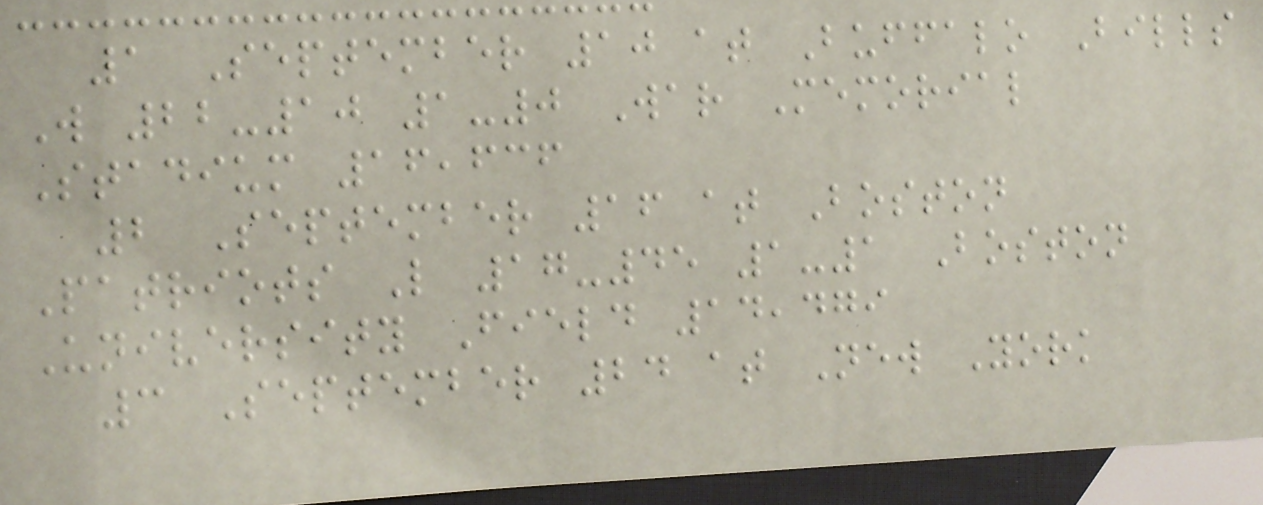1 September 10 at Buffalo Bills
W 22-10 1-0 War Memorial
Stadium 16,636
2 September 16 at Boston
Patriots L 17-45 1-1 Boston
University Field 14,479
3 September 24 at New York
